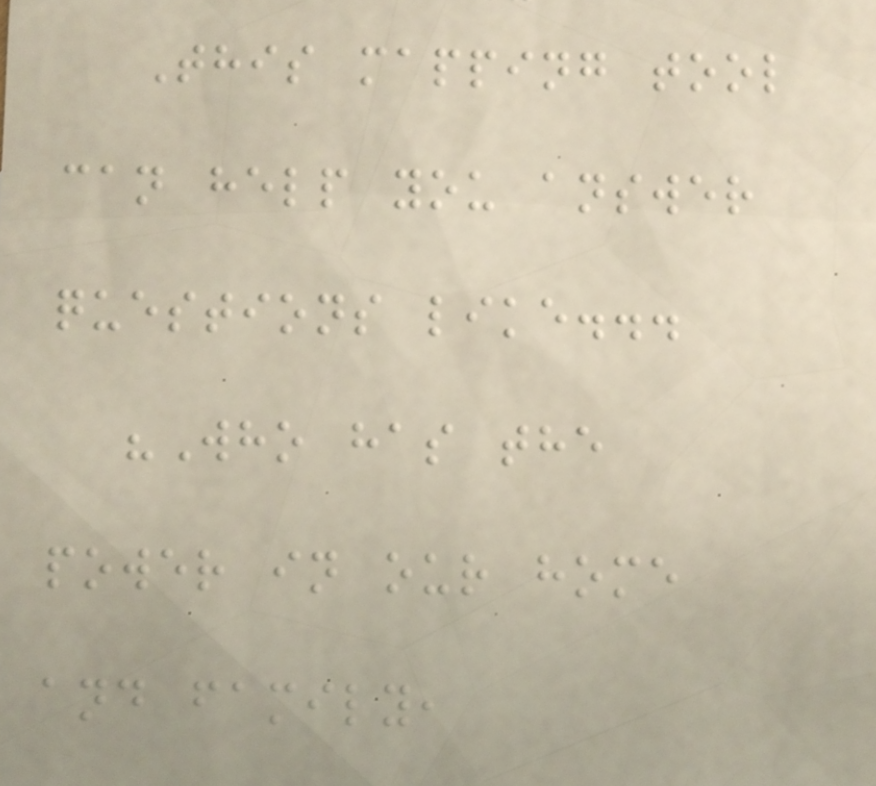This mapping tool
can help you answer
questions like...
"Who has the
power in our home
and family,
